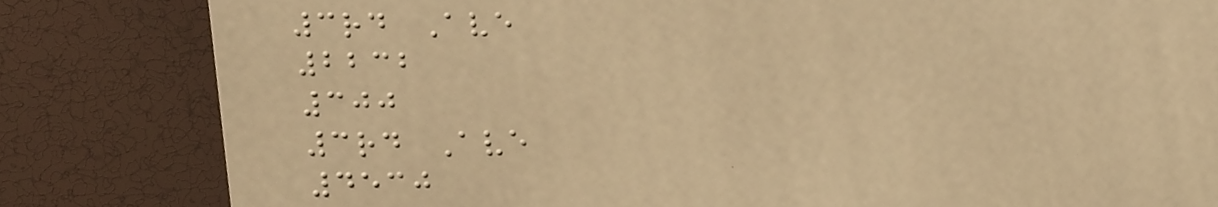3rd Ave
2232
300
3rd Ave
4530
